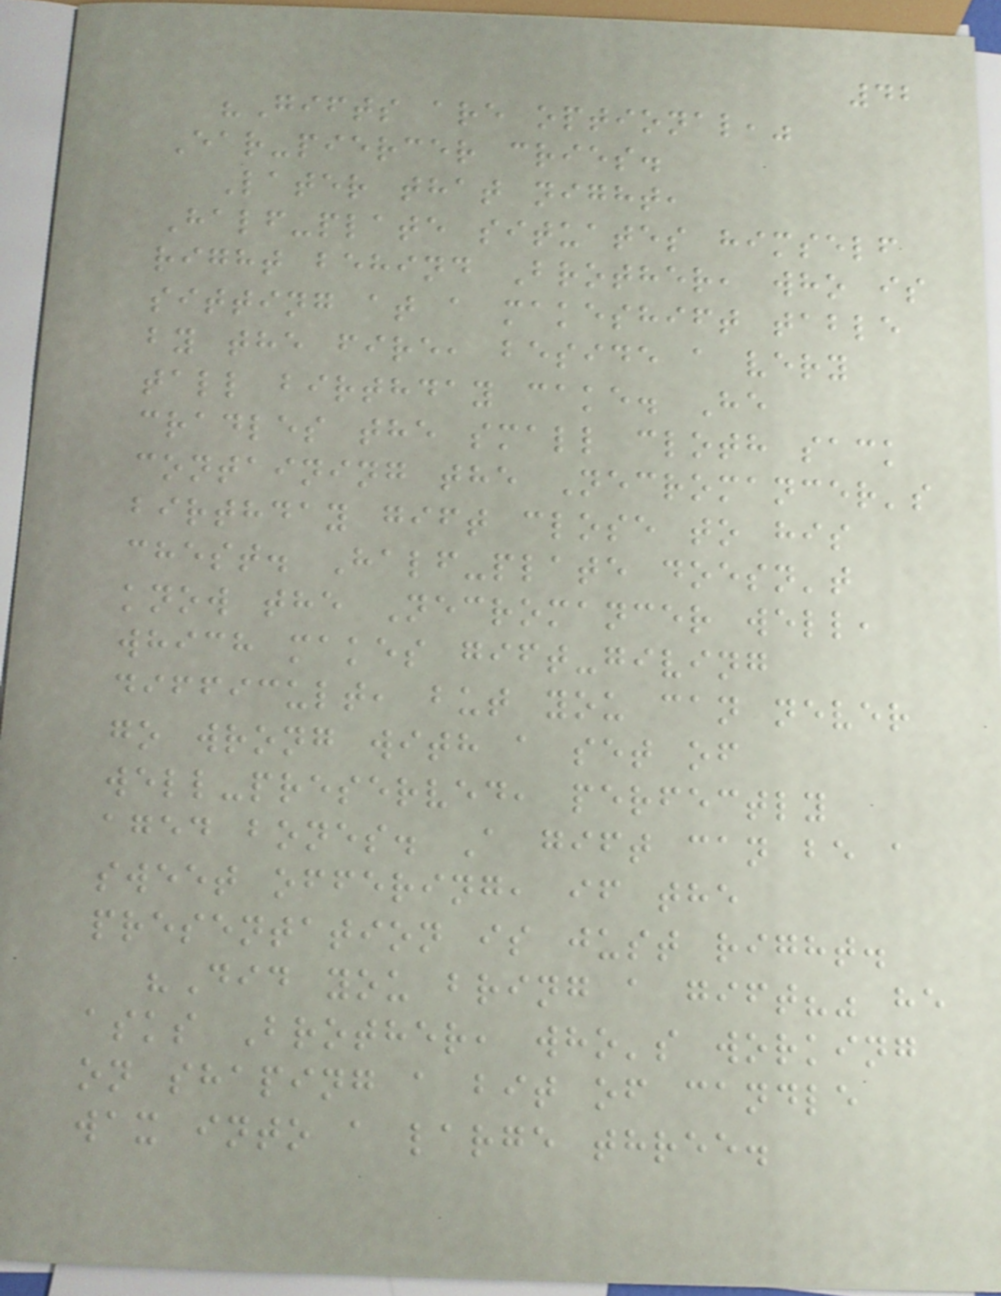42
"Gifts are optional,"
Ear-piercer cries.
Later that night,
Half-plate situates himself
right behind Brother, who is
sitting at a makeshift table
by the fire, beside a very
tall birthday cake. He
cradles the small cloth sack
containing the Necromancer's
birthday gift close to his
chest. Half-plate doesn't
know the Necromancer well,
which makes gift-giving
difficult, but you can never
go wrong with a set of
well-preserved, perfectly
aged bones. A gift can be a
sweet offering, if the
presentation is just right.
"Did you bring a gift?" he
asks Brother, who's working
on shaping a bit of candle
wax into a large three.
